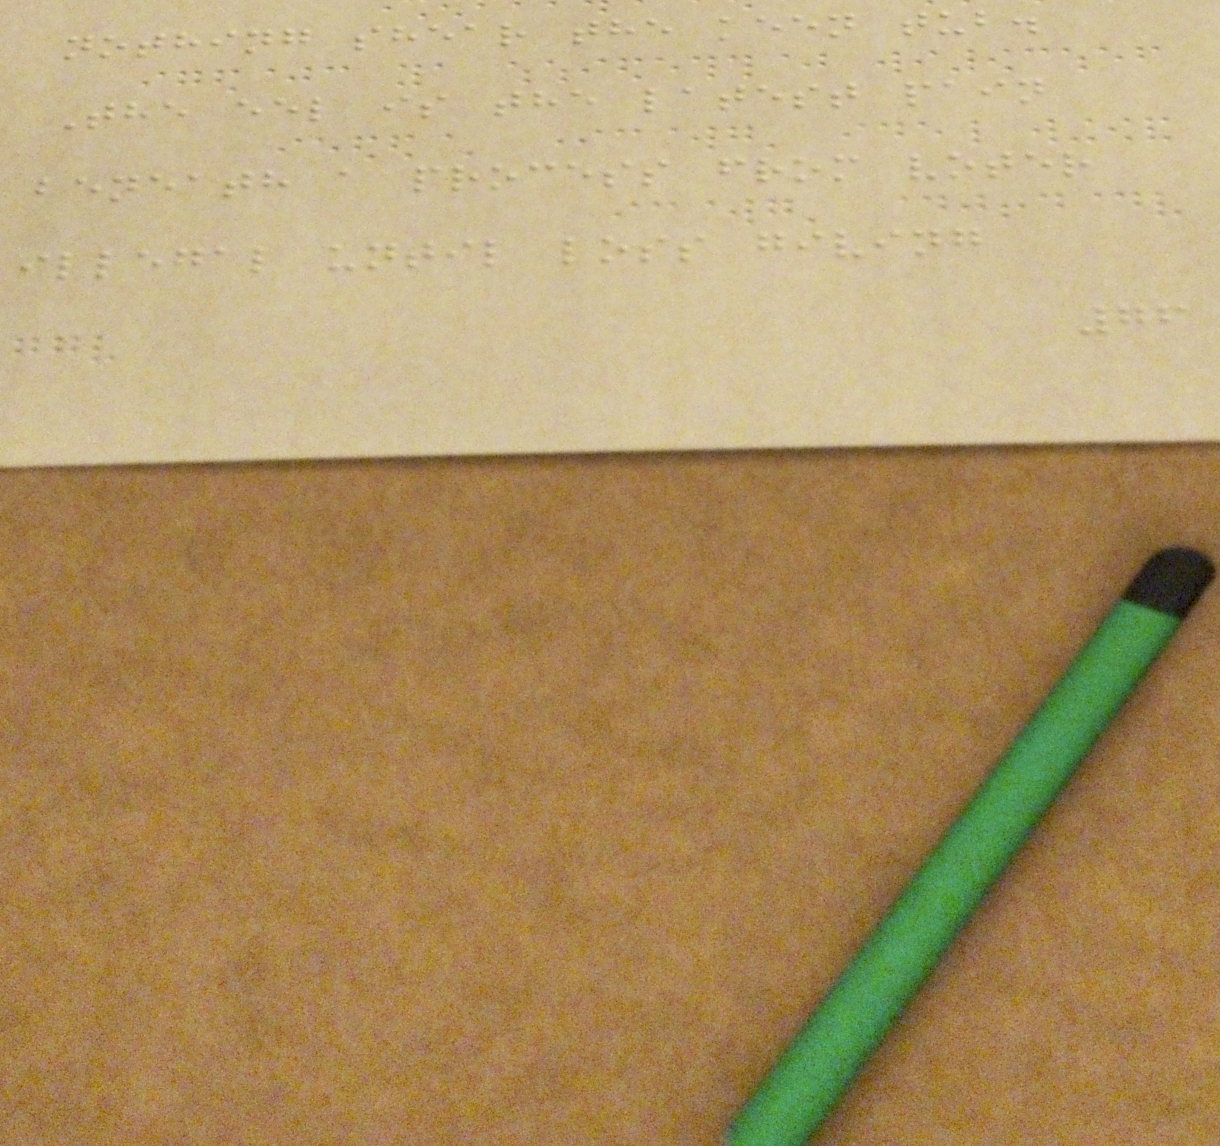nothing shear the keen tub.
The eel is the latest pain
beneath a process from voter
illegal until loss giving
76
